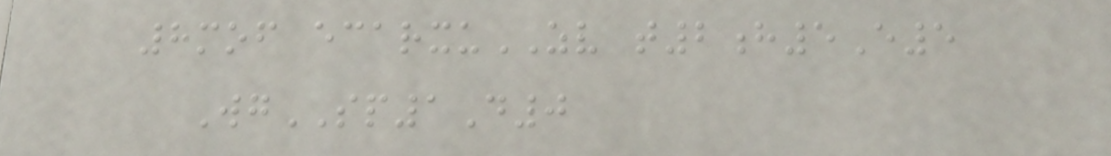8mof ecarxuZV t2h5E5
WgSP1D0
